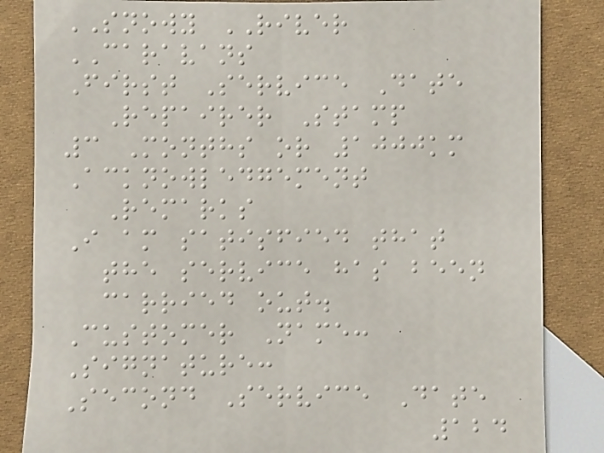SNOWY RIVER
CARAVANS
First Service Date
Repairer Stamp
3 Months or 1000km
Acknowledgement
Remarks
I am satisfied that
the service has been
carried out.
Customer Name:
Signature:
Second Service Date
124
